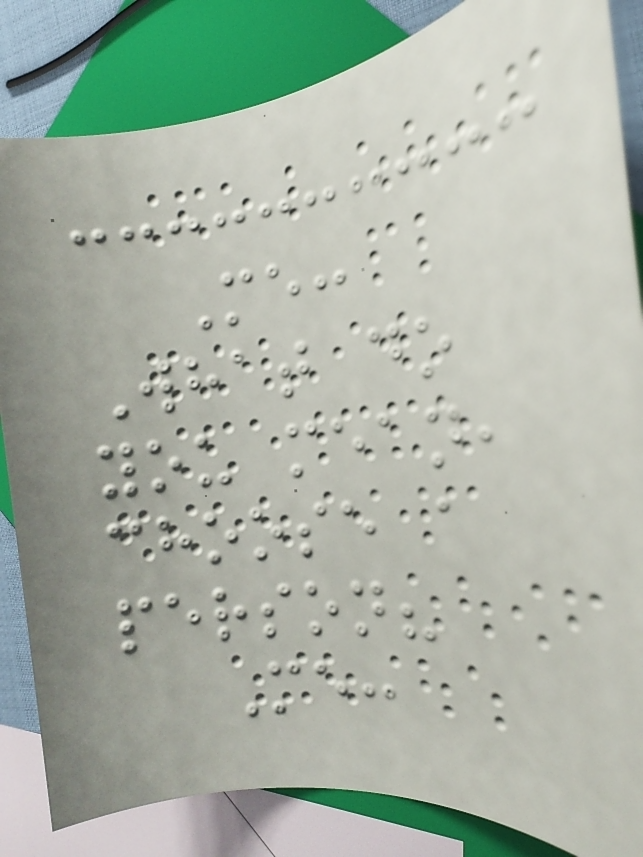Me:
What do
you mean,
choose a
person?
Me:
